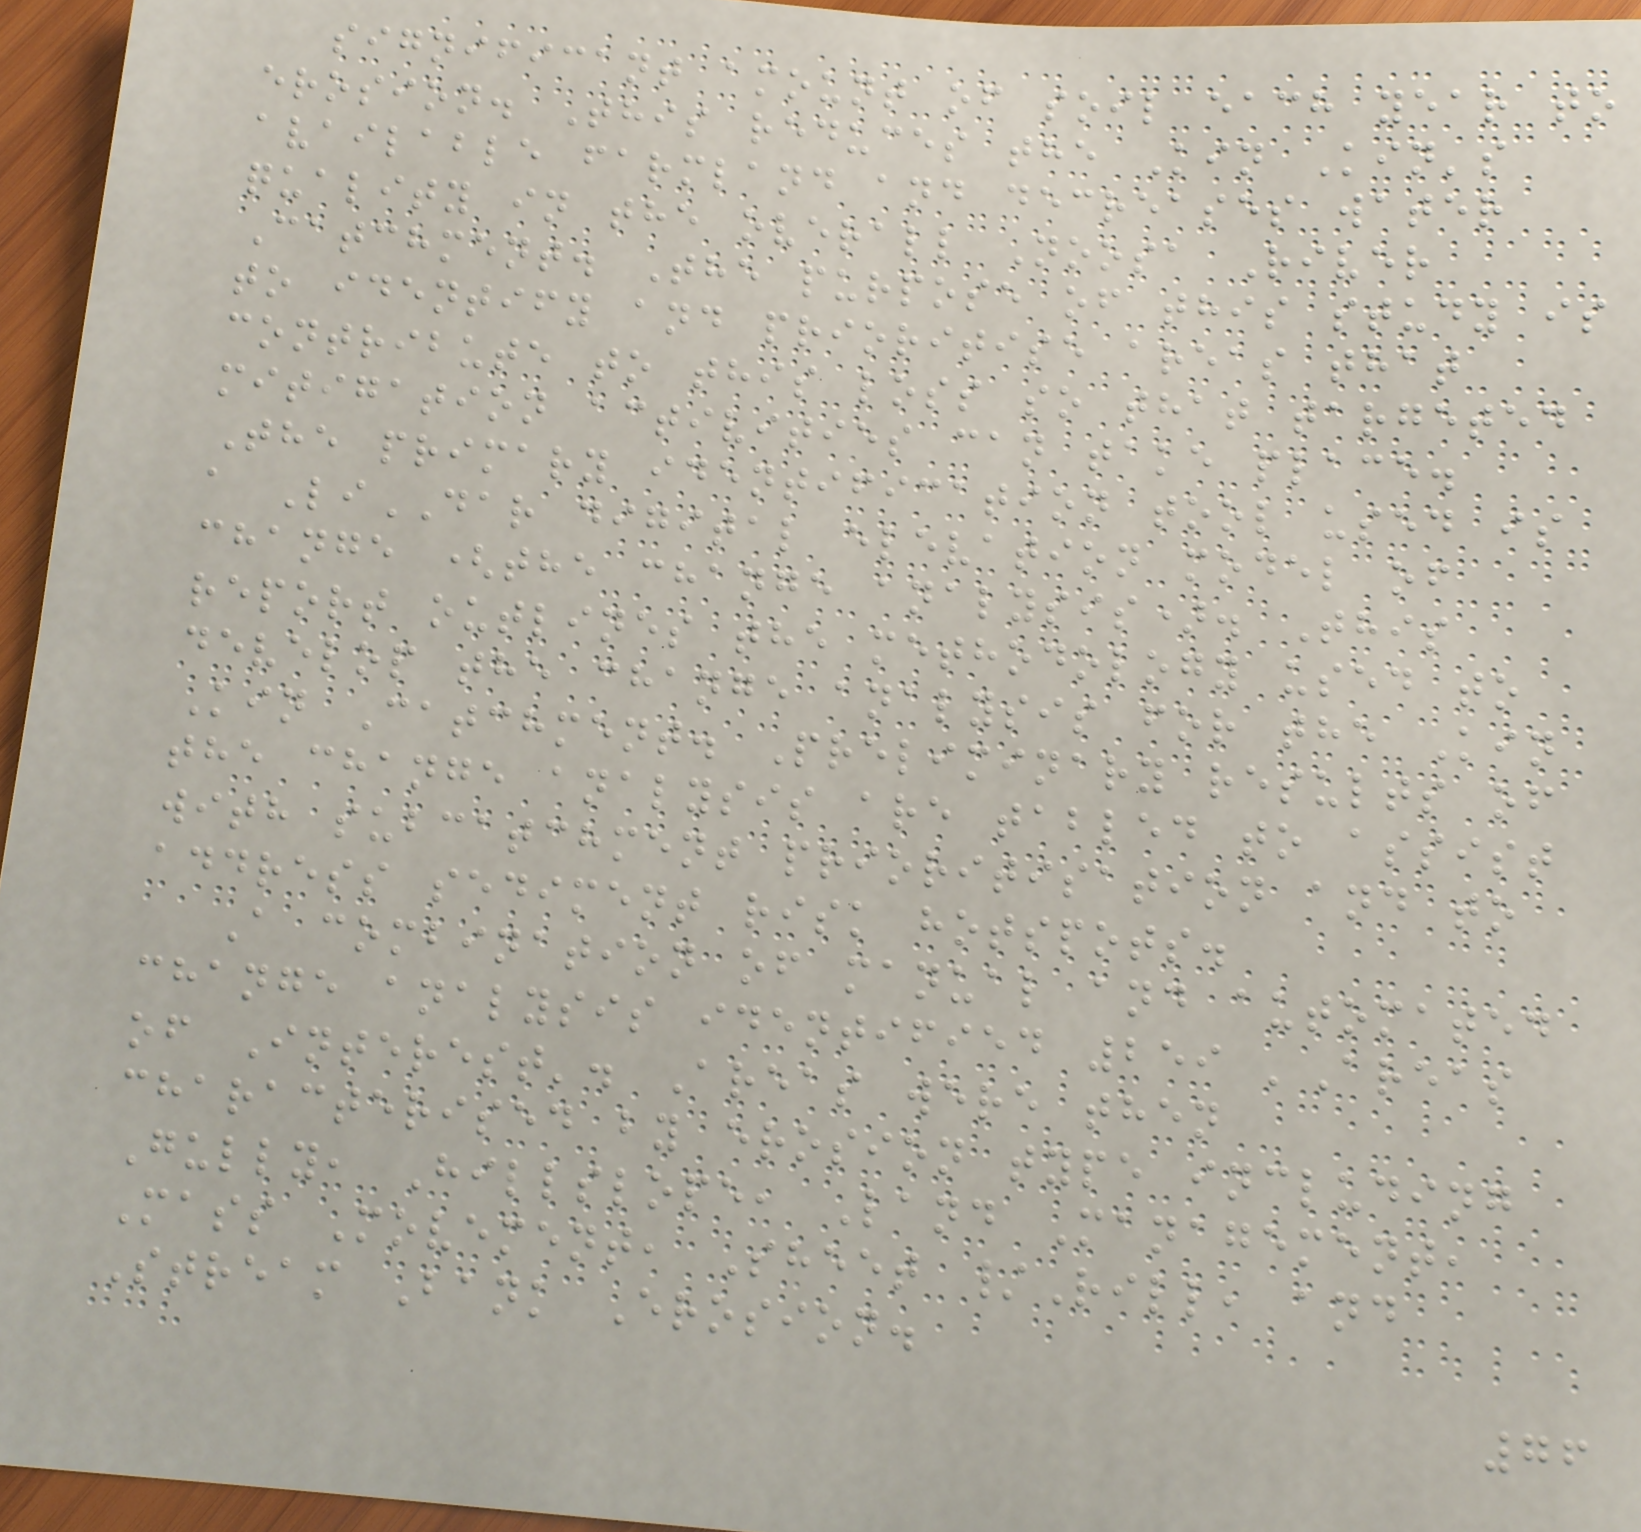significant amount of soil each year to
erosion. This reduces the Kin Kin's
available farmland and decreases water
quality in the overall Noosa River
Catchment. The purpose of this study is
to identify and prioritise areas that
contribute to this loss so that targeted
mitigation activities can take place.
The primary identification tool used is
a LiDAR digital elevation model of
change (the change analysis). This
report outlines the methodology used to
develop the change analysis for the Kin
Kin Catchment. Preliminary results of
the change analysis are tabled to assist
with subcatchment prioritisation and to
address sediment risk hotspots.
A combination of manual and automated
change analysis identified 259 'Areas
of Interest'. Areas were then
characterised by erosion type including
Gully, Hillslope, Land Management,
Mass Movement, Sheet /Rill, and
Stream Bank Erosion.
76
